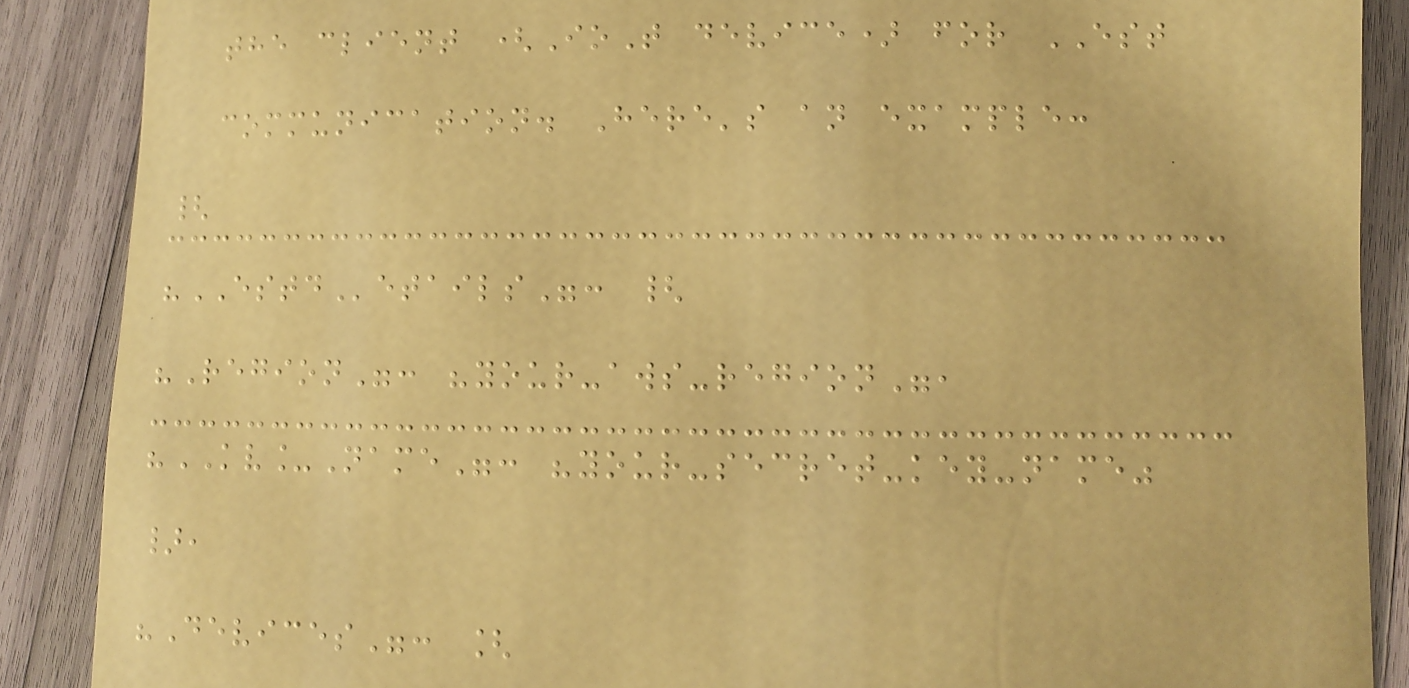the client (IoT device) for EST
communication. Here's an example:
{
"ESTDetails": {
"Region": "your-aws-region",
"KV_Name": "your-secret-key-name"
},
"Devices": [
